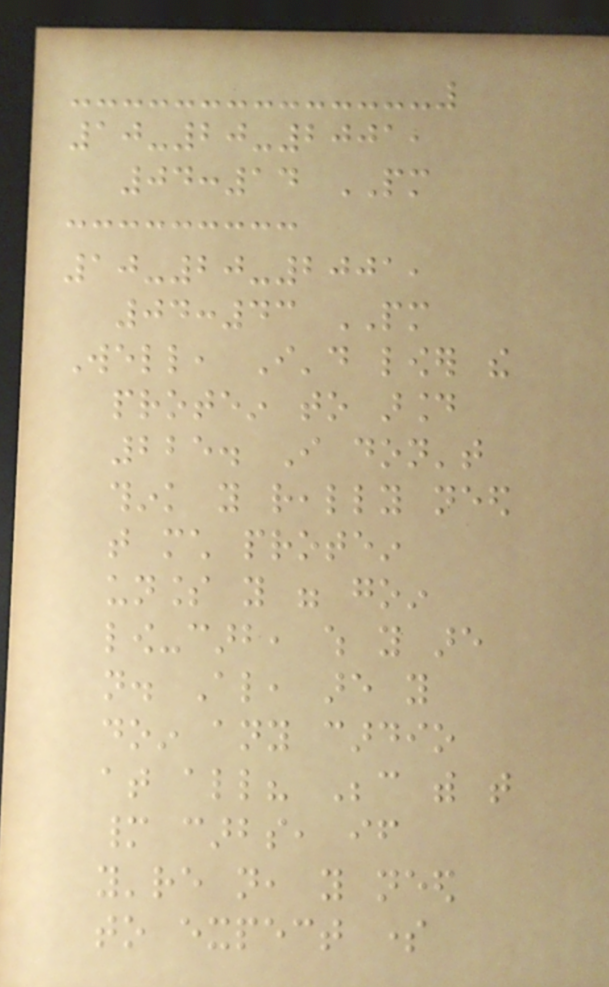10-20-2001,
04:14 PM
10-20-2001,
04:43 PM
Well, I'd lower the
protein to around
225. I don't
think you really need
that much protein
unless you were goin
low-carb, which you are
not. Also, are you
doin any cardio
at all? Because with that
many carbs, if
you're not, you need
to expect some
